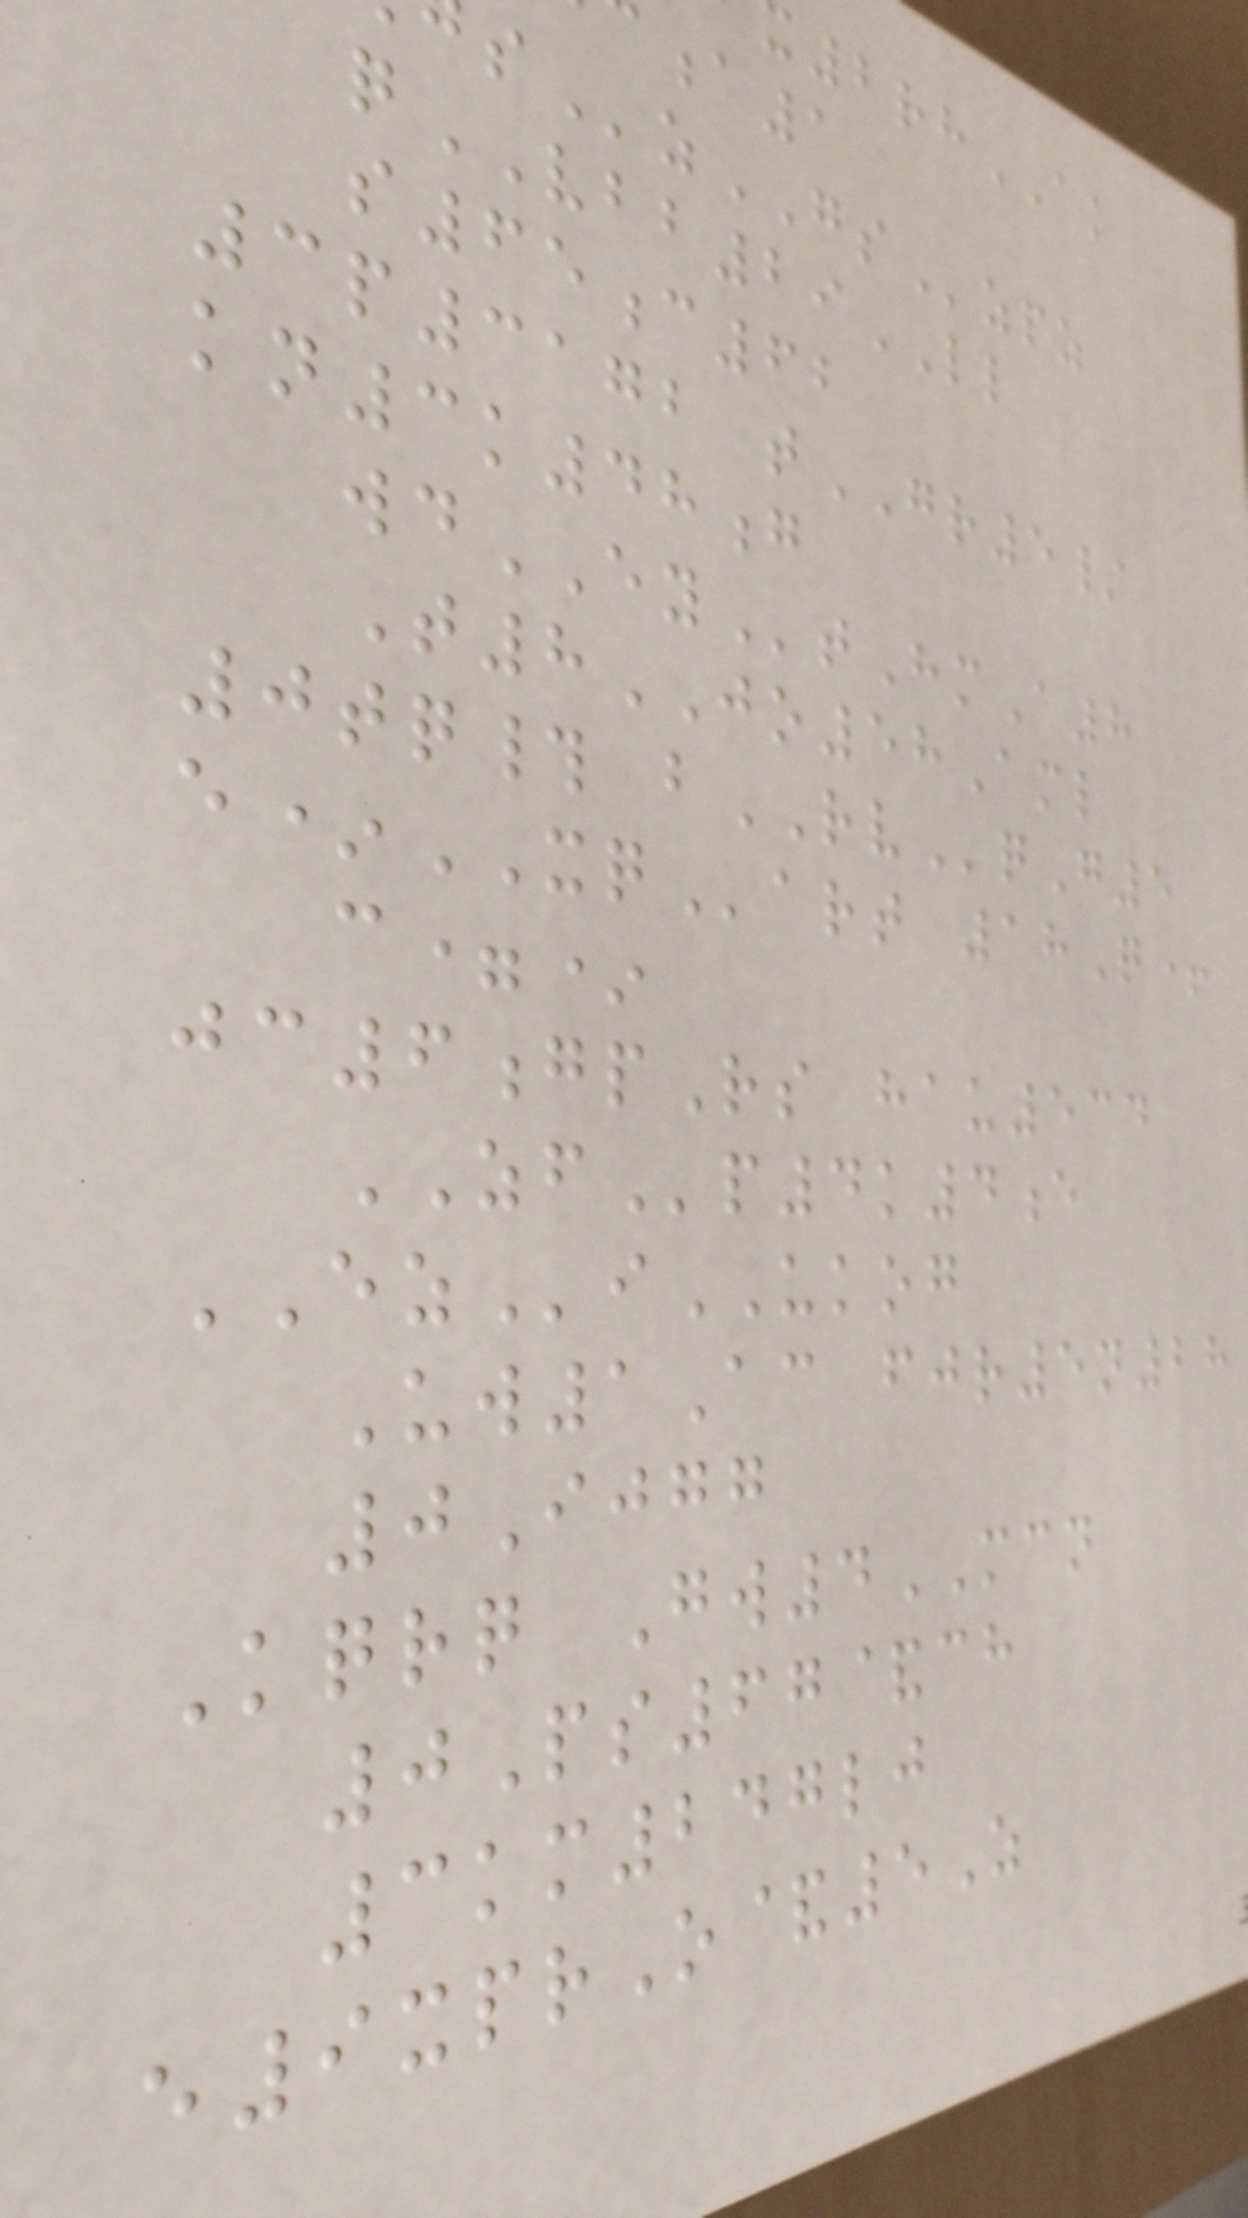2rhAK
zGSzpz
qVBB29LL
s65c62
3p3172 tGR5/
kn3k48g
wdEYtHmA8
T8JO58Aml
0tq# bRVqG5
e*XQart 18Q+
c=*
jc6gpRs hau534
ZFp4k4e
EZiUKOG
Uw1Ac fjr5n28
0Ijgg
Kqrq Gw4MCN
0Ps67&ch
3km247lj
e9xprO&5Z
